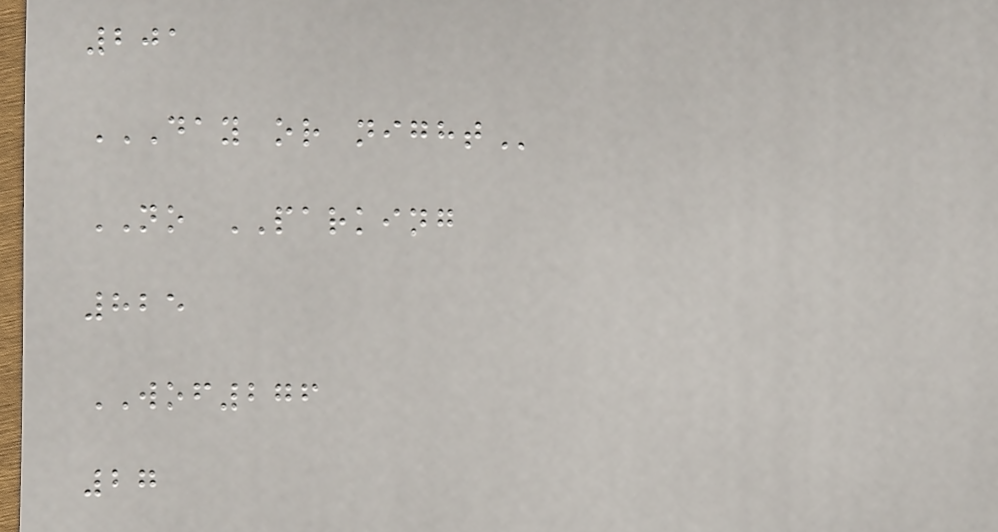201
DAY OR NIGHT
NO PARKING
825
WOF276
27
